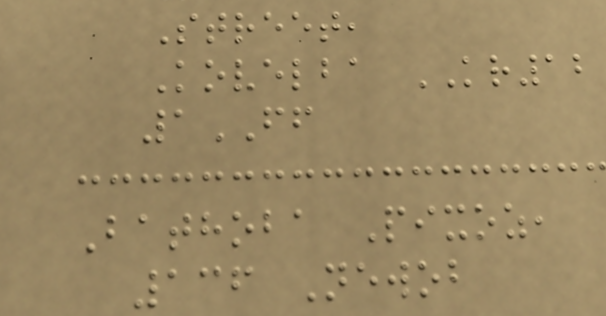Street,
Kovelba KR12
1FF
Bathoba Pixoz,
136 Newob
